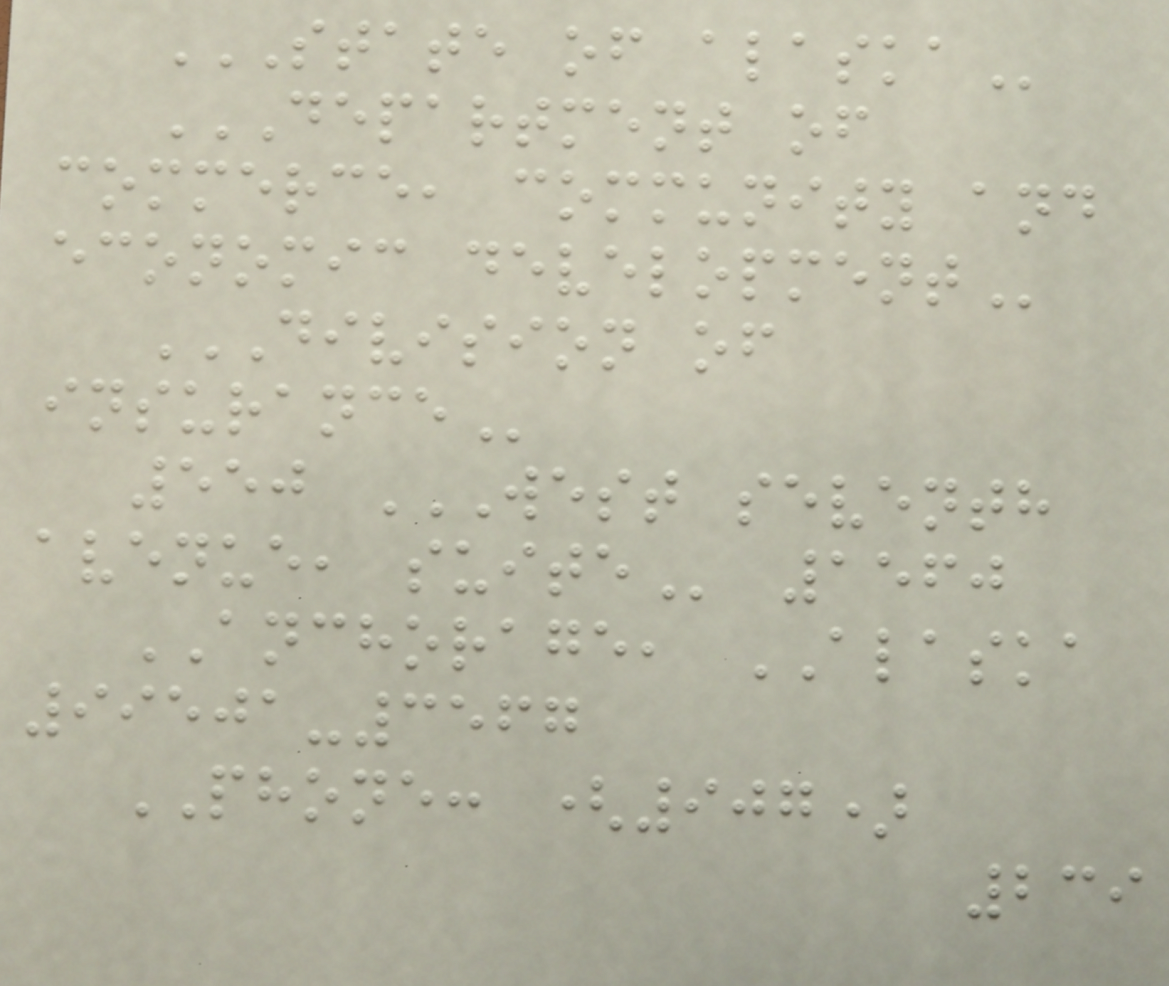STATE OF ALASKA
DEPARTMENT OF
COMMERCE, COMMUNITY AND
ECONOMIC DEVELOPMENT
DIVISION OF
INSURANCE
550 WEST SEVENTH
AVENUE, SUITE 1560
ANCHORAGE, ALASKA
99501-3567
PHONE: (907)
239
